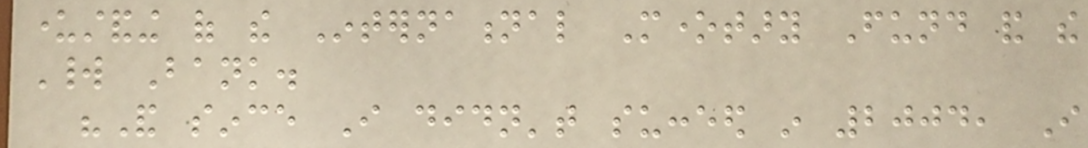understanding of the International Monetary Fund and the
World Bank.
"And since I didn't succeed in 2004, I
